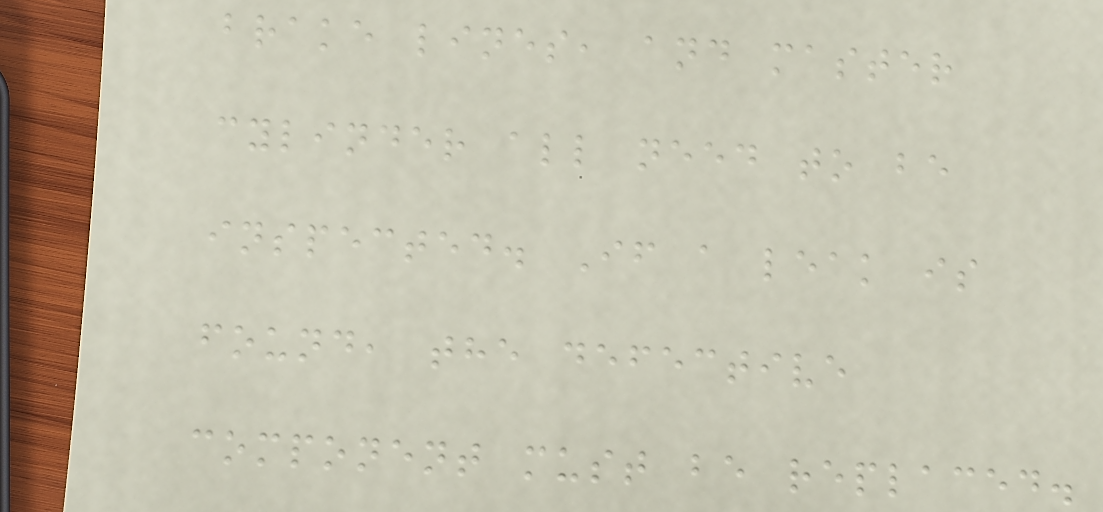brake lines, and master
cylinder all need to be
inspected. If a leak is
found, the defective
component must be replaced.
